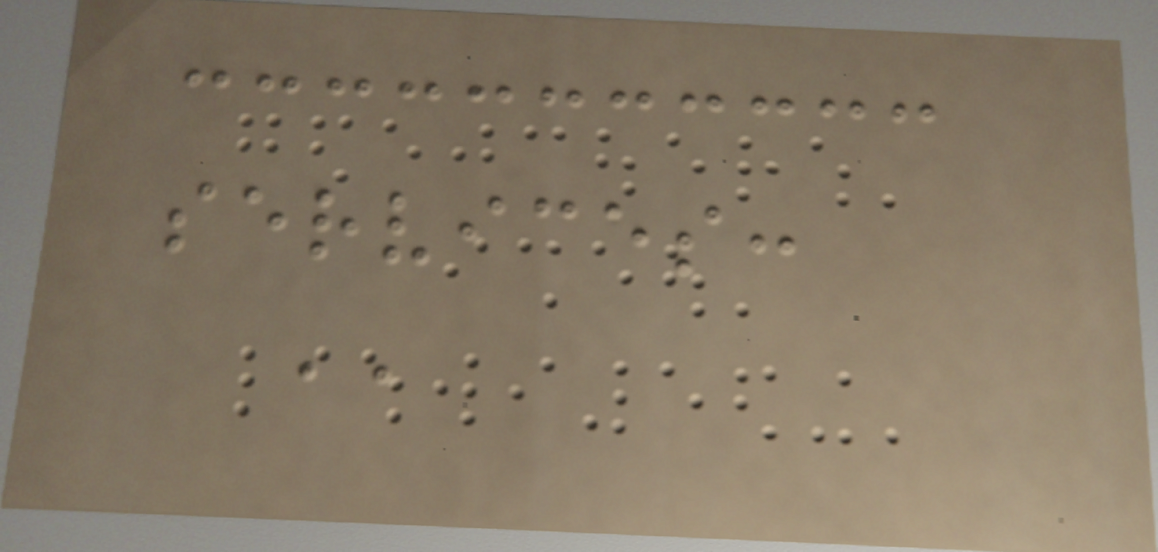services:
''
